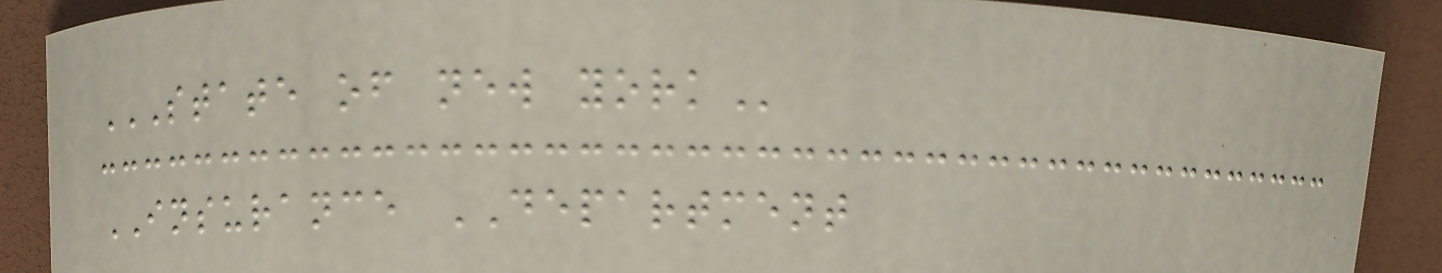STATE OF NEW YORK
INSURANCE DEPARTMENT
